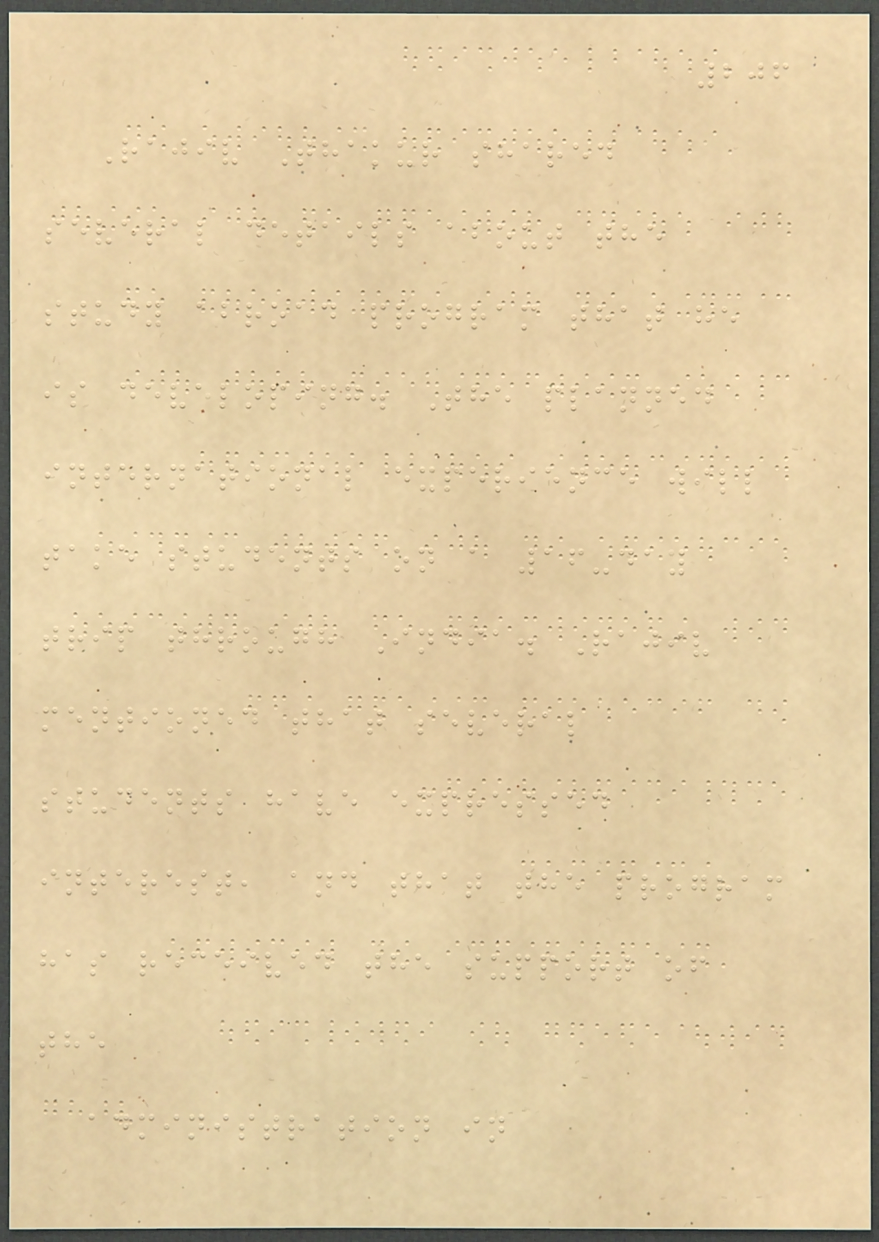206
Rajiv Thakur shared
several details about the
study abroad program that he
is developing. The planned
international experience will
take students on a 16-day
trip through India. Rajiv
mentioned that several
students have expressed
interest, and that the program
has received the support of
the
administration in
